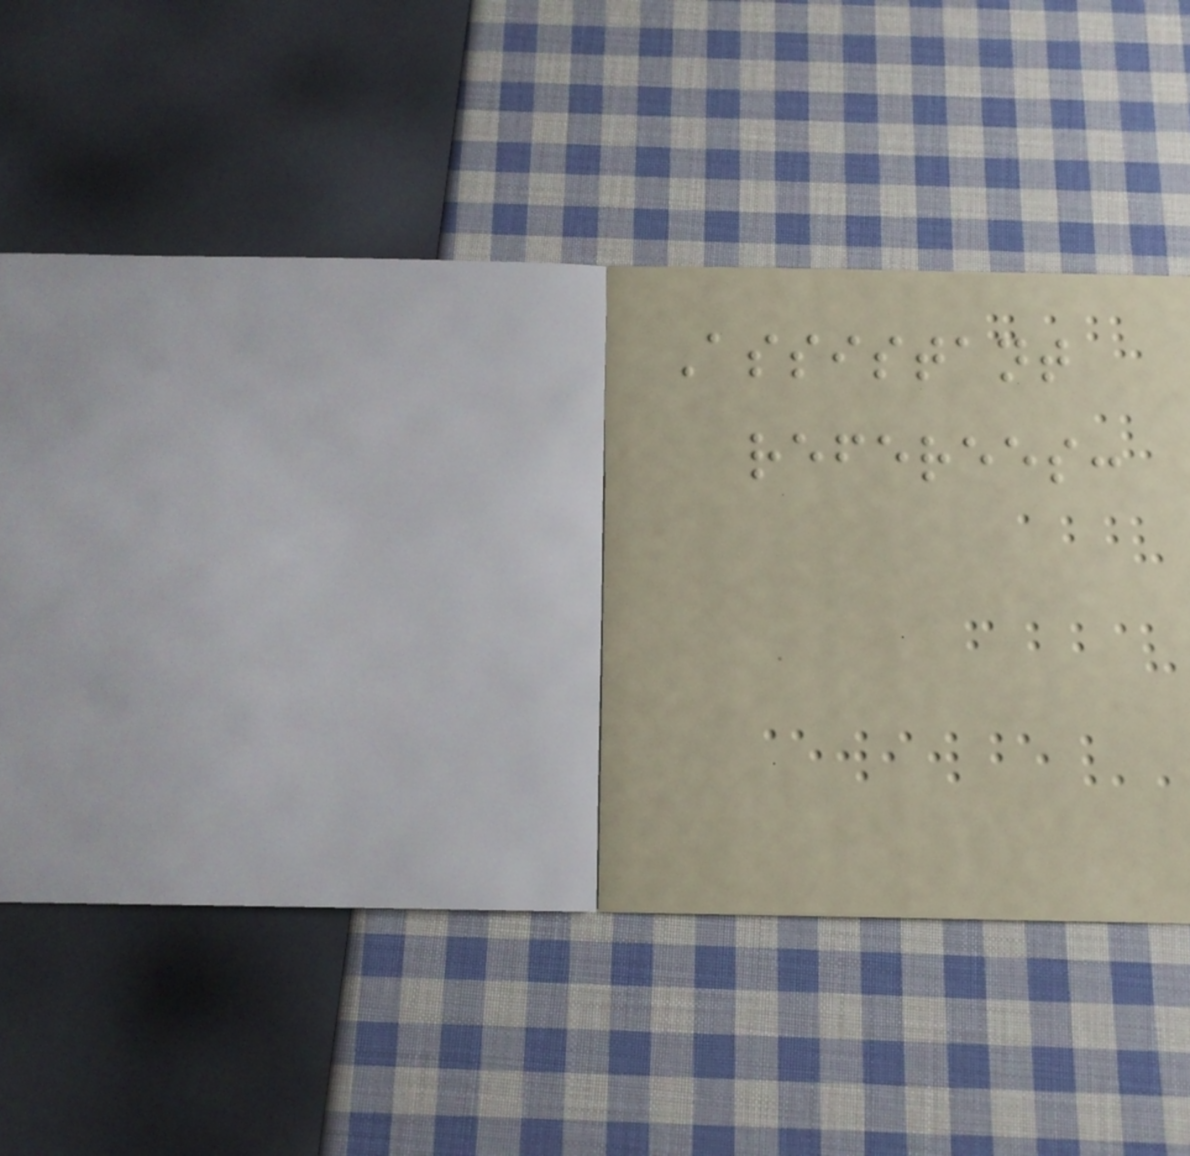Assistant
referees:
